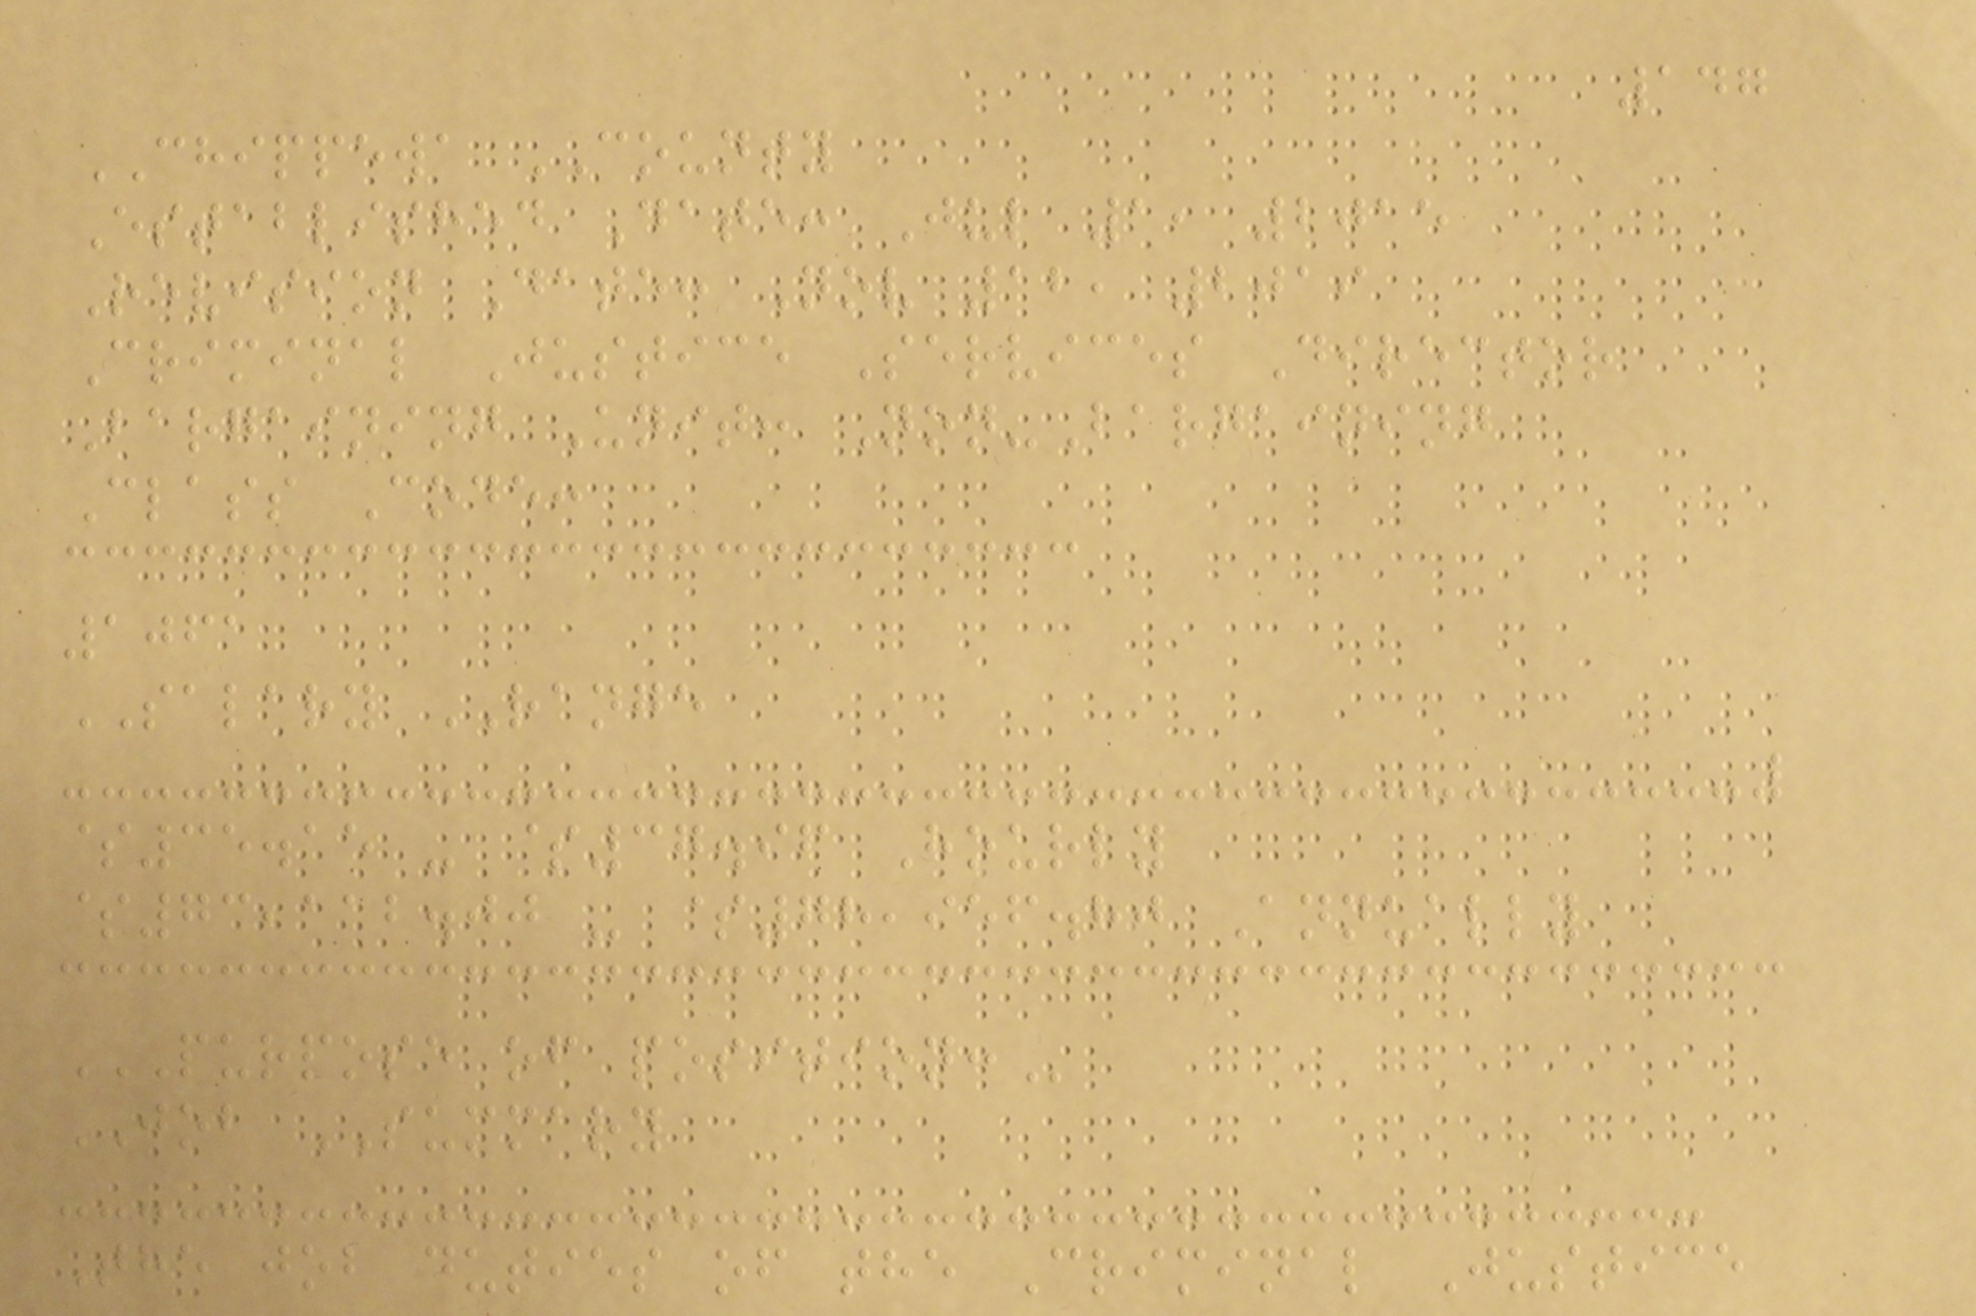147
CHIPPEWA COUNTY
Established Date: Jul 1, 2015
Revision Date: Nov 12, 2019
Criminal Justice Services Director
Bargaining Unit: Non-Bargaining
Class Code:
1061
SALARY RANGE
$35.15 - $37.96 Hourly
$73,112.00 - $78,956.80 Annually
PURPOSE OF POSITION:
JOB SUMMARY
The job duties of the Criminal Justice
